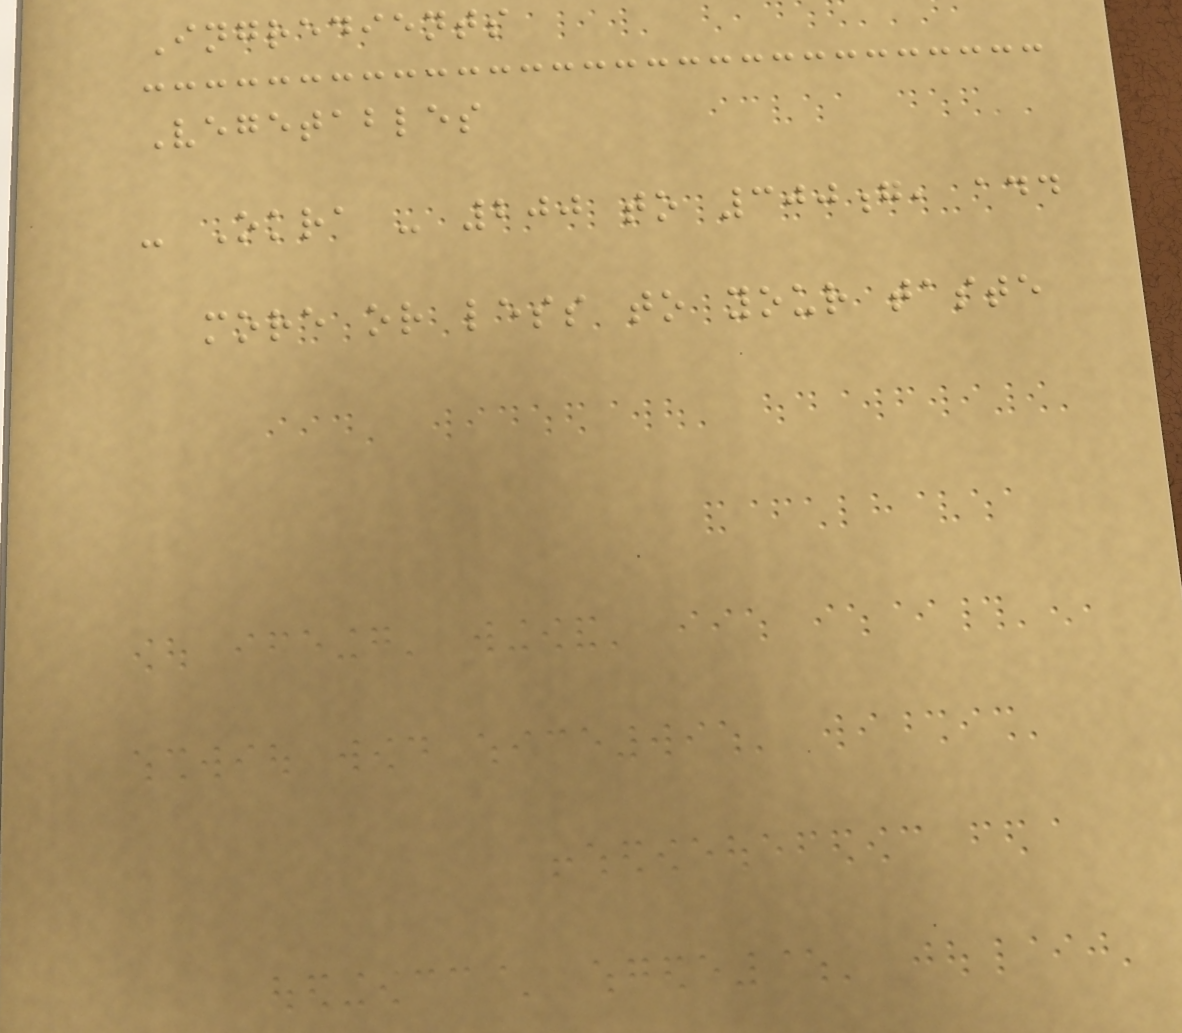Ingredients
Vegetables
- Okra - 200 to 300g, add
more or less to your taste
